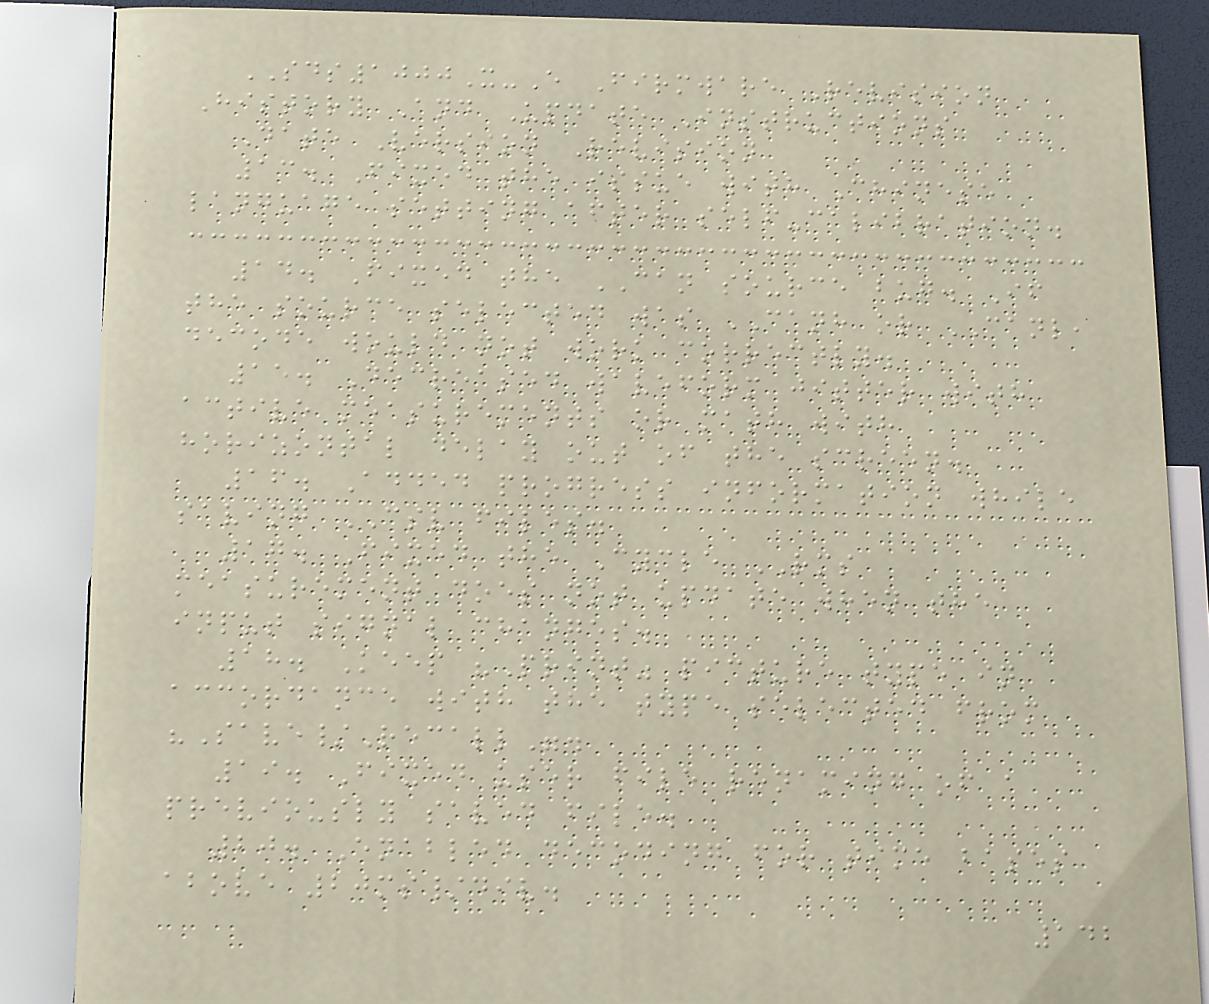SDS1000X-E Firmware Revision
History And Update Instructions
Date Version Revision
13. Fixed the issue with Chinese
language setting after self-calibration.
14. Fixed the CAN source bug. If
the source selected was CANH or CANL,
decode would not work correctly.
15. Decreased waveform jitter with
active measurements or math with
horizontal delay out of the screen.
16. Added progress information while
saving CSV files.
17. Fixed the Cycle RMS
measurement does not update when the
input signal changes.
18. Keep "Print" picture type in
accordance with the type selected from
"Save/Recall".
19. Fixed user file renaming of a
previously saved file.
20. Enabled decoding for time bases
above 20ms/div.
142
